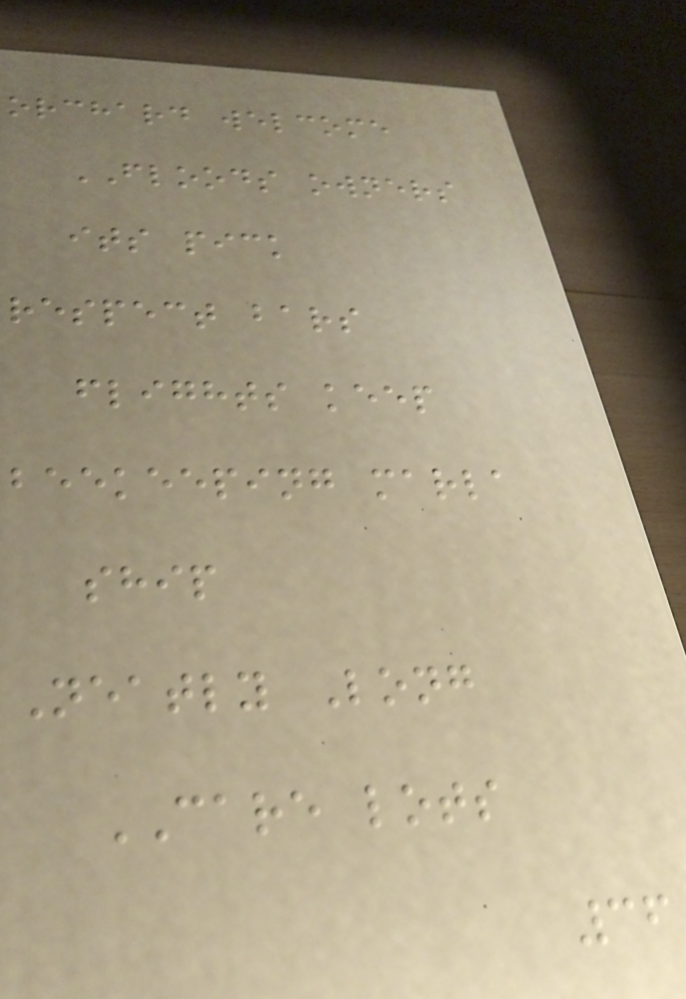orchard welcome
FLOODS owners
its pick
respect bars
flights keep
beekeeping marla
ship
Neatly Long
CARE lots
36
